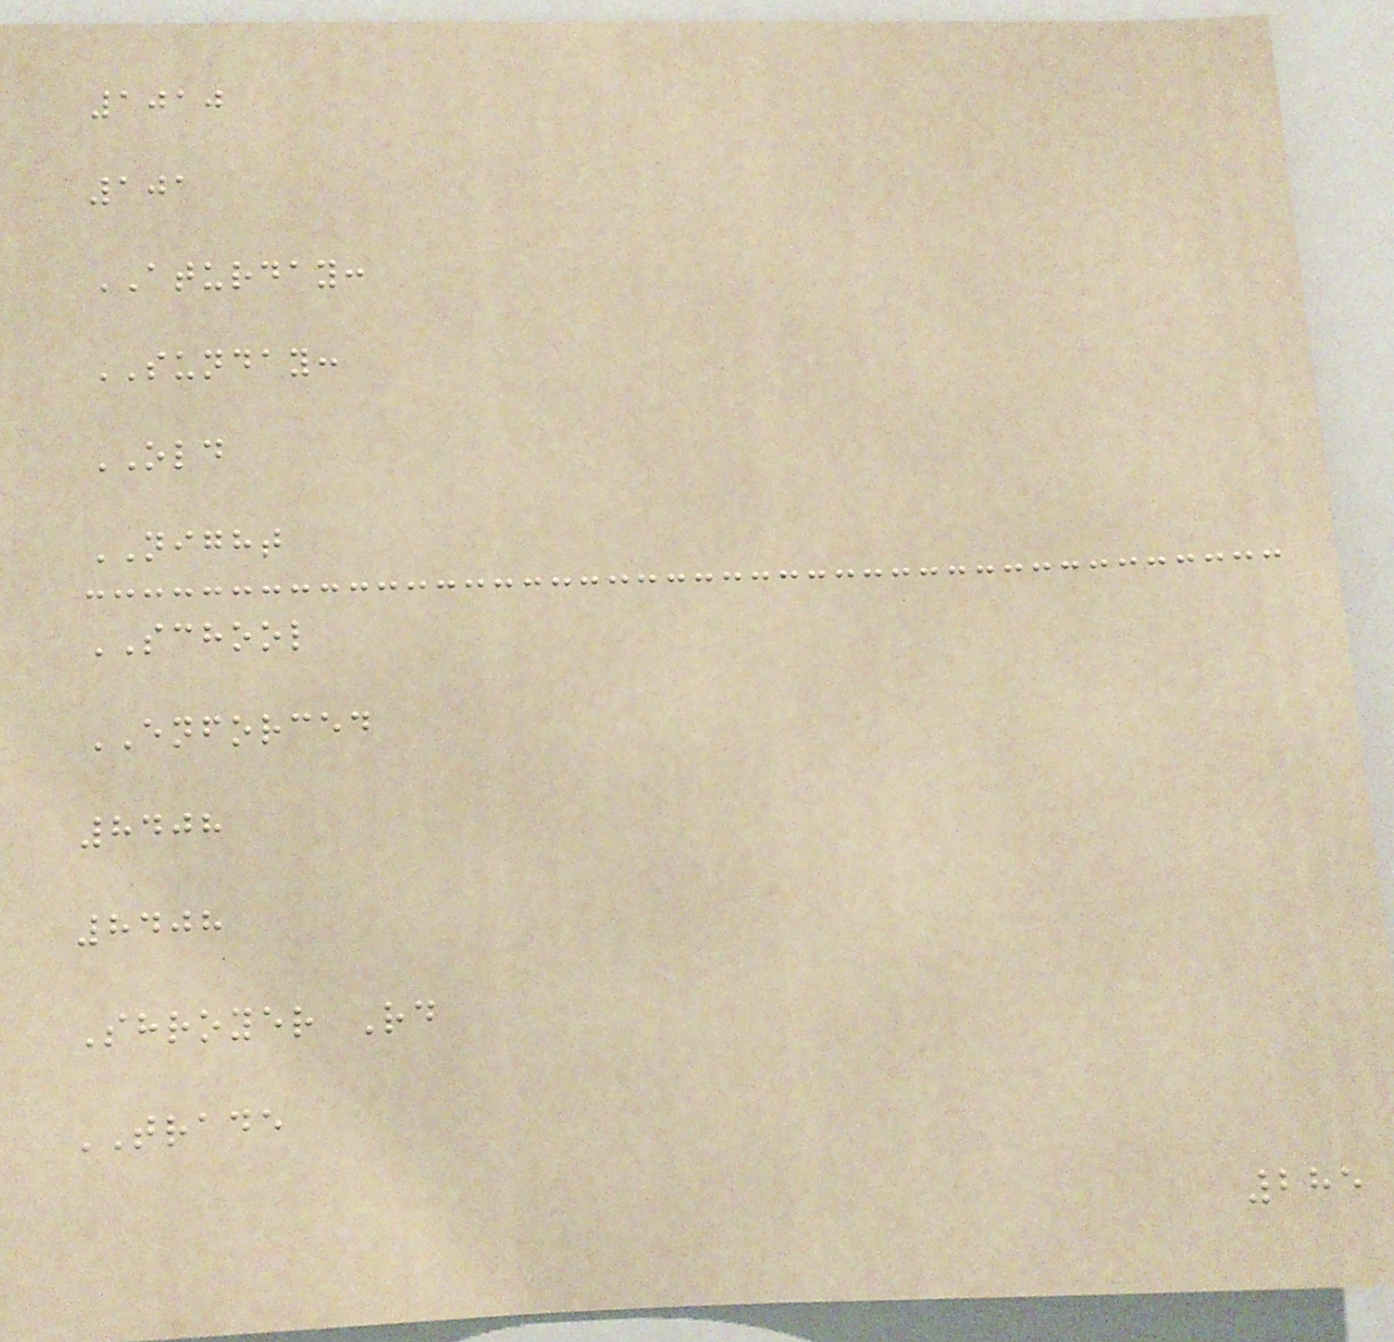1010
101
ATURDAY:
SUNDAY:
OLD
NIGHT
SCHOOL
ENFORCED
8408
8408
Shroyer Rd
TRADE
285
